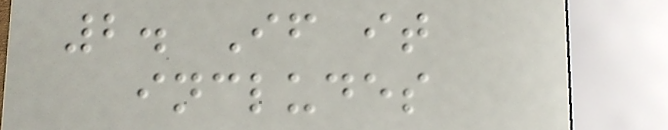2. If it
includes
